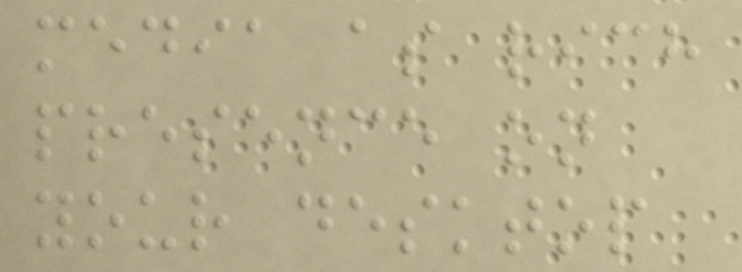media as rich
presence on
your desktop
